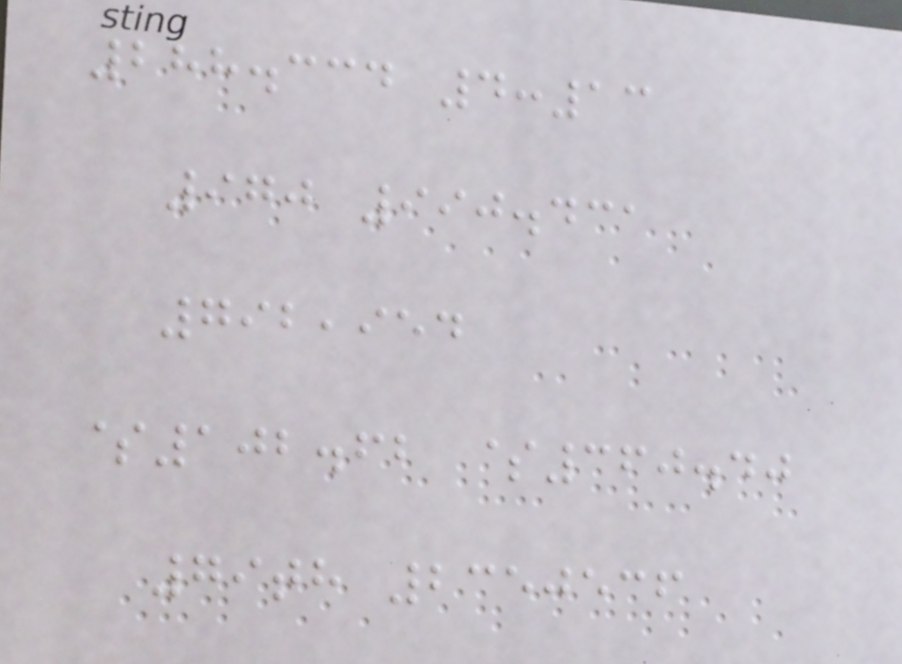288.334 4:13
970 990.431
792,954
$102.62 $360.40
79th 2350536
